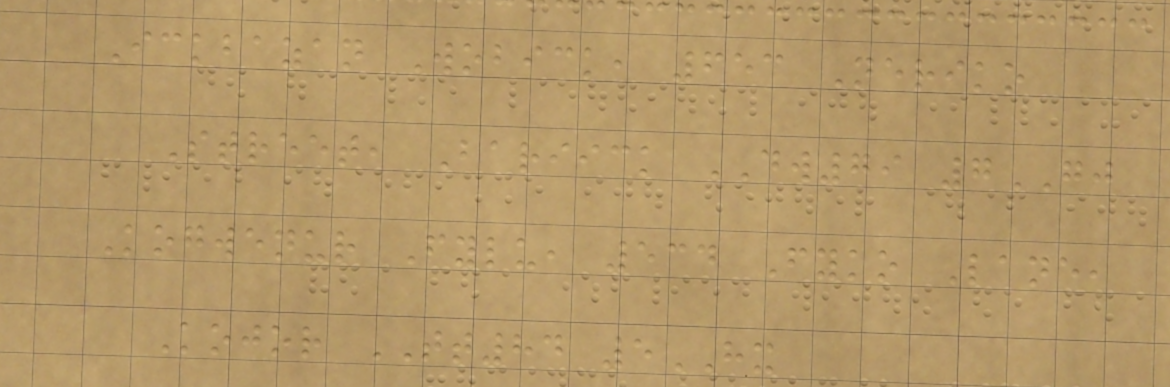Ickbazan Wobick, 653 Neriko
Street, Bariick DW79 7GJ
Kogwenur Fylu, 534 Fyko Lane,
Kojor TT84 5HX
